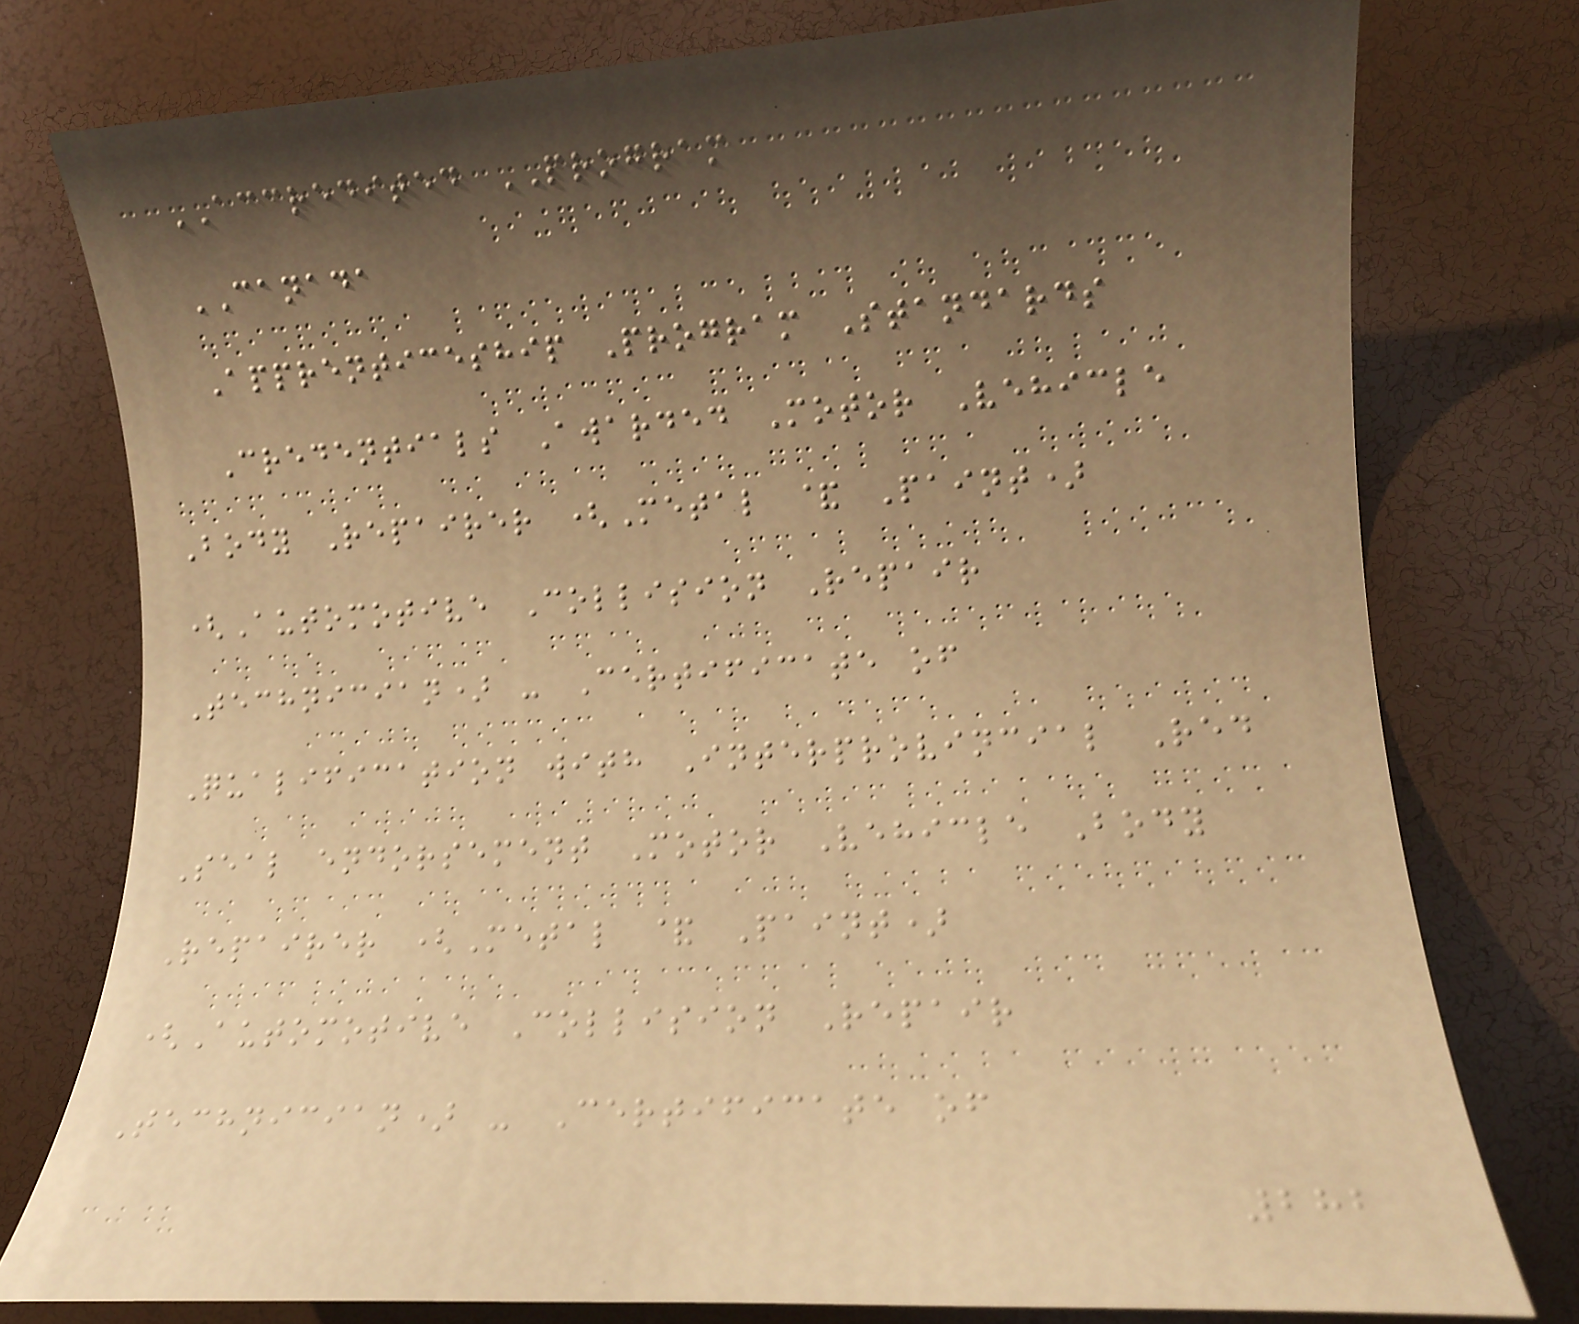ACCREDITED PROGRAM
CANADA
Apprenticeship Program Standards
Credentials Awarded Motor Vehicle
Body Repairer (Metal & Paint)
(Automotive Collision Repair
Technician) - Certificate of
Qualification with Interprovincial Red
Seal endorsement Motor Vehicle Body
Repairer (Metal & Paint)
(Automotive Collision Repair
Technician) - Certificate of
282
